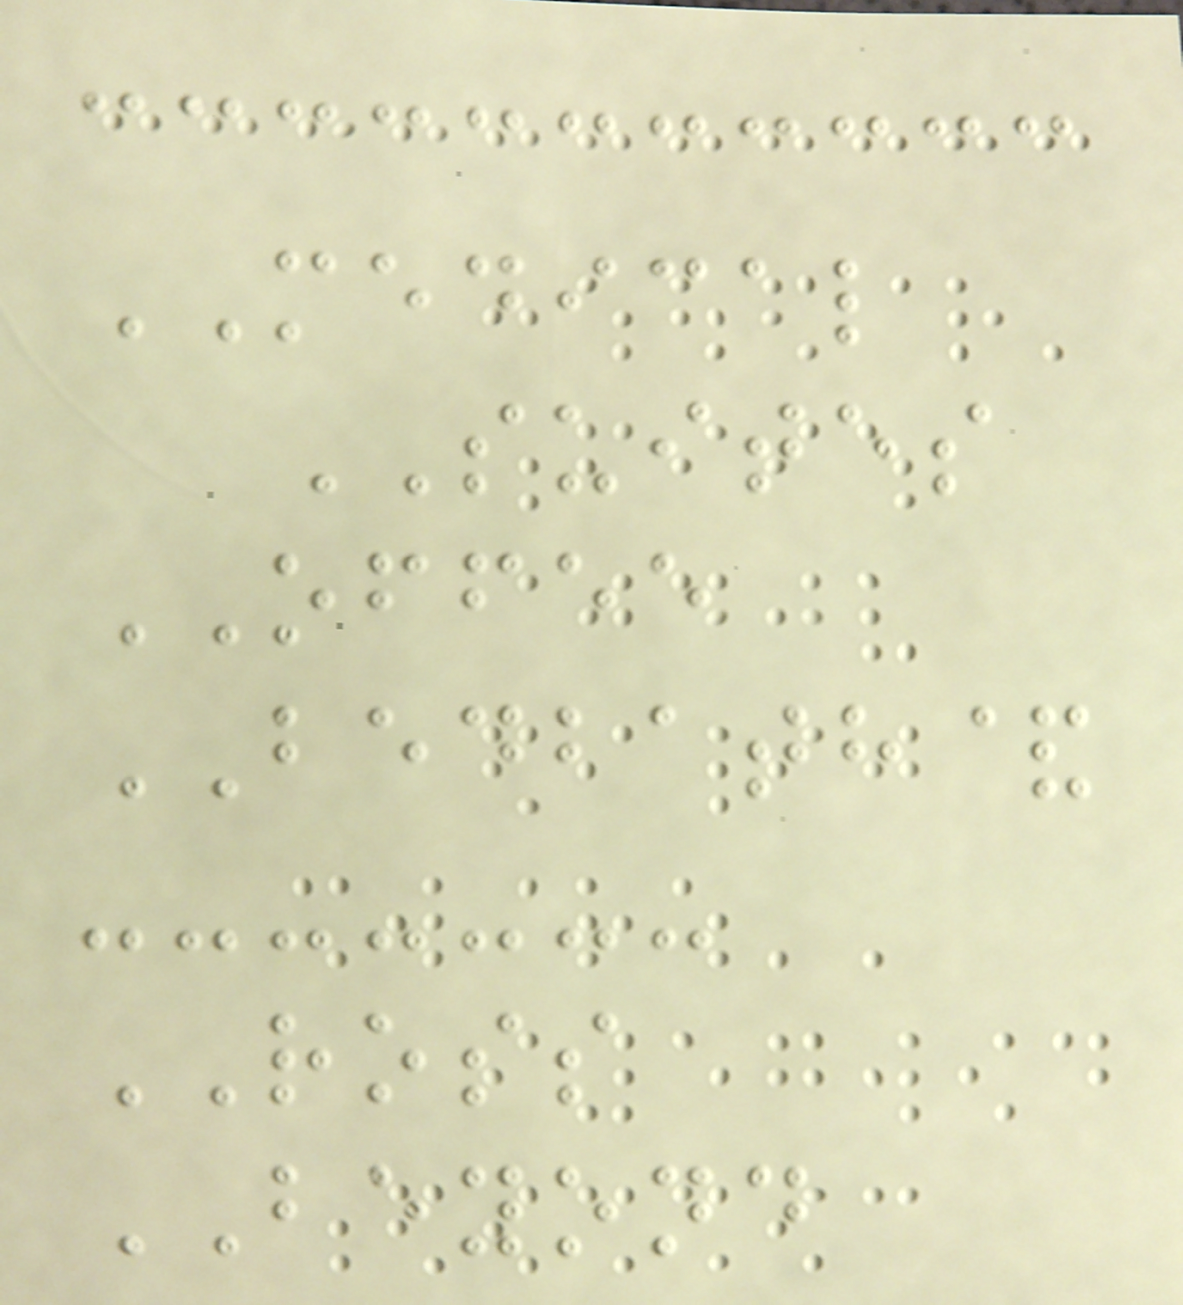MEDICAL
SUITES
OFFEE
BEDBATH&
ROSS
BEYOND
